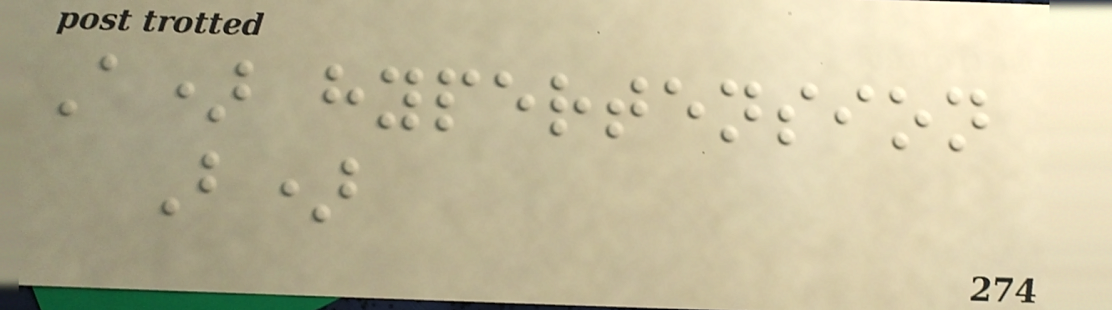A) hypertension
B)
